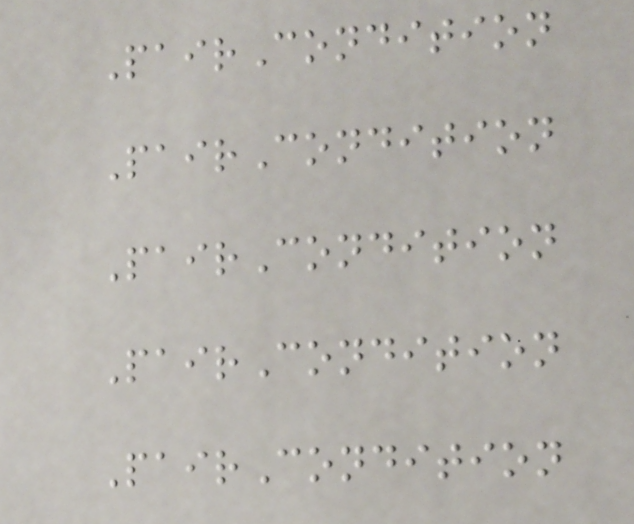PairCondition
PairCondition
PairCondition
PairCondition
PairCondition
